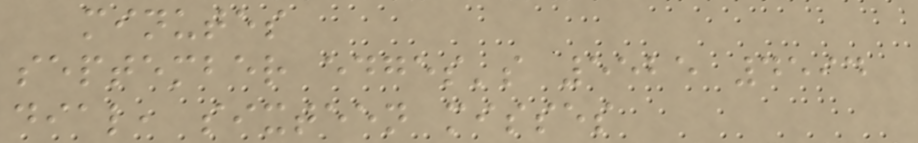minutes
september edges's 5525 4594
dial, sixteen misses
